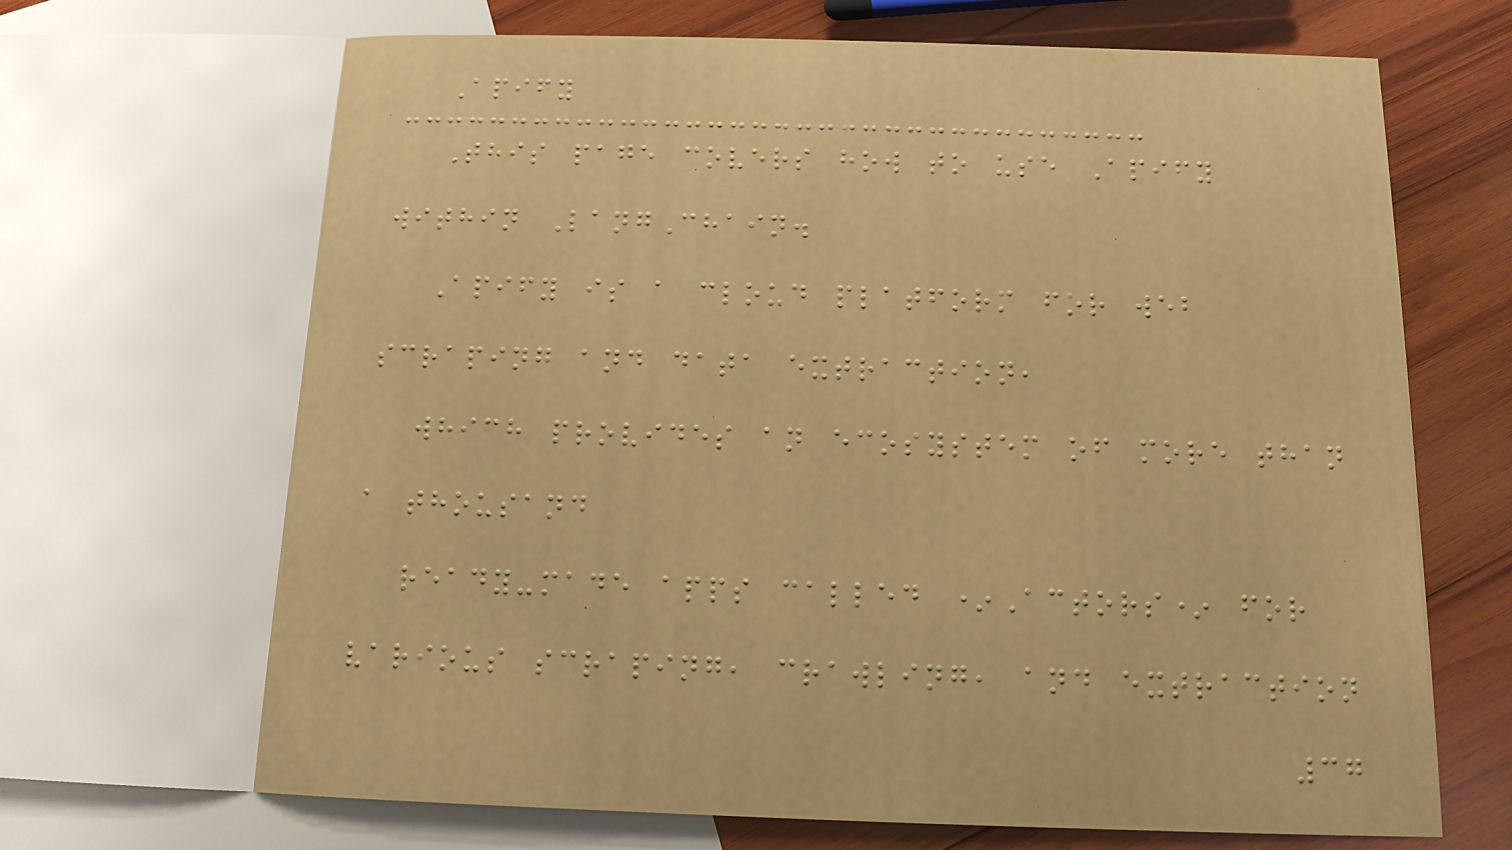Apify
This page covers how to use Apify
within LangChain.
Apify is a cloud platform for web
scraping and data extraction,
which provides an ecosystem of more than
a thousand
ready-made apps called *Actors* for
various scraping, crawling, and extraction
37
